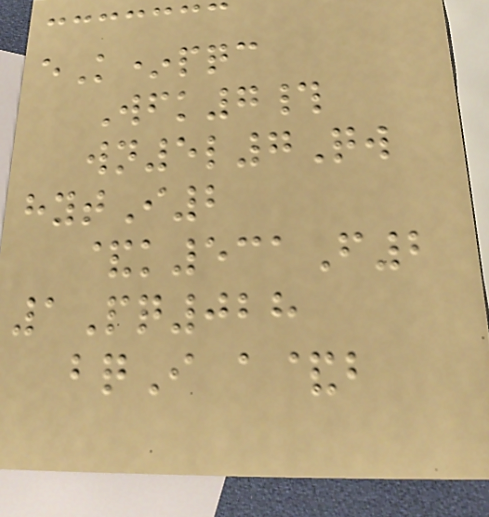eK*pqc
Wfk7#
wn5l7Qw
hytI2
&k531F2
1Pq028
bqI a&b
